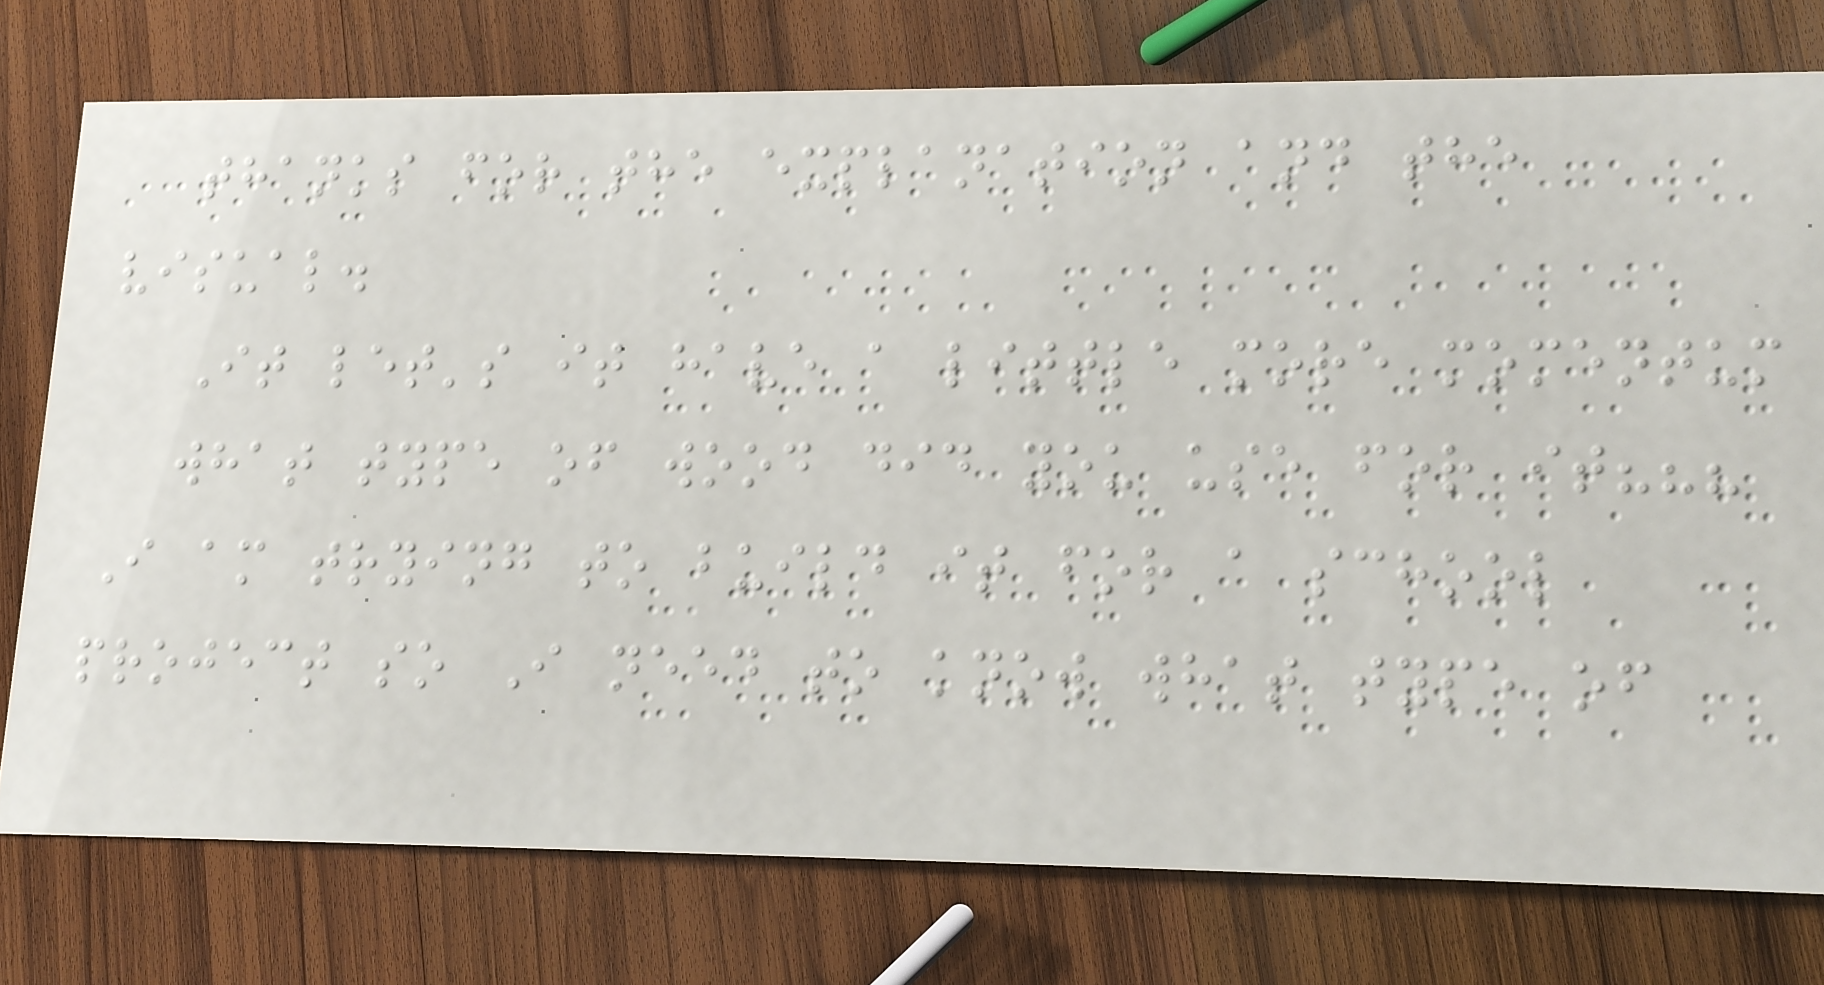thanks for the explanation and the
visual.
It let's it have a little more momentum
what type of wood did you use for it???
I am trying to build it for a school
project so I need to know what type of
